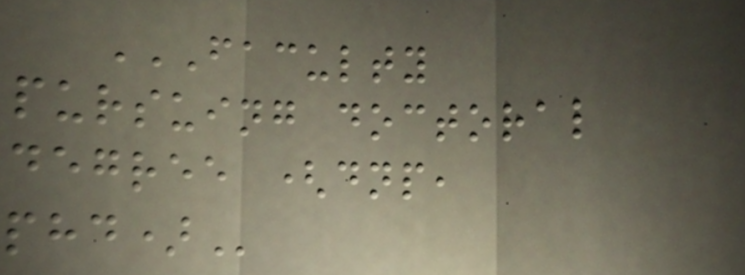FACULTY
PURSUING DOCTORAL
DEGREE (DNP,
PHD)
